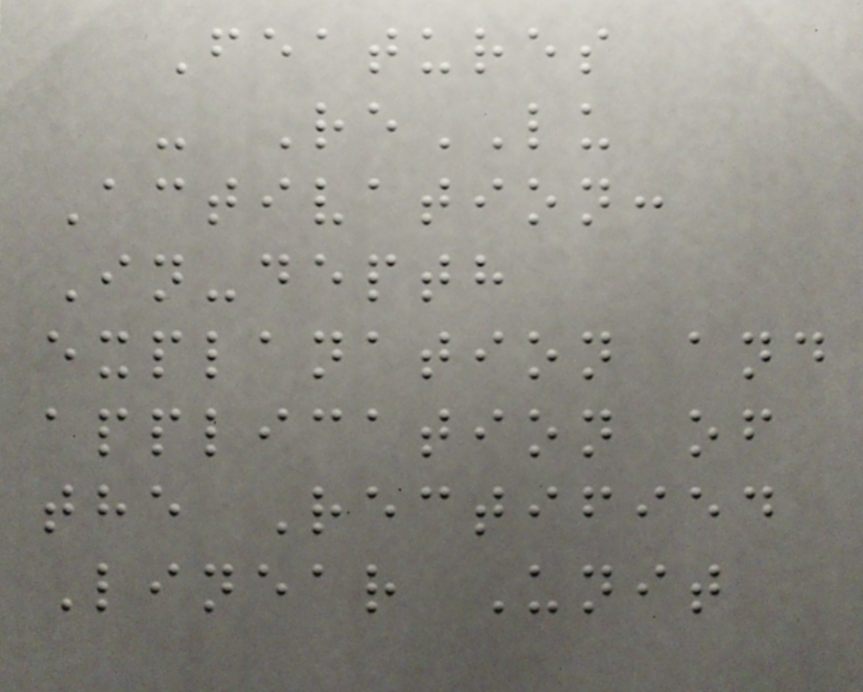Features
- ReLU
Activation:
In-depth
explanation and
application of
the Rectified
Linear Unit
